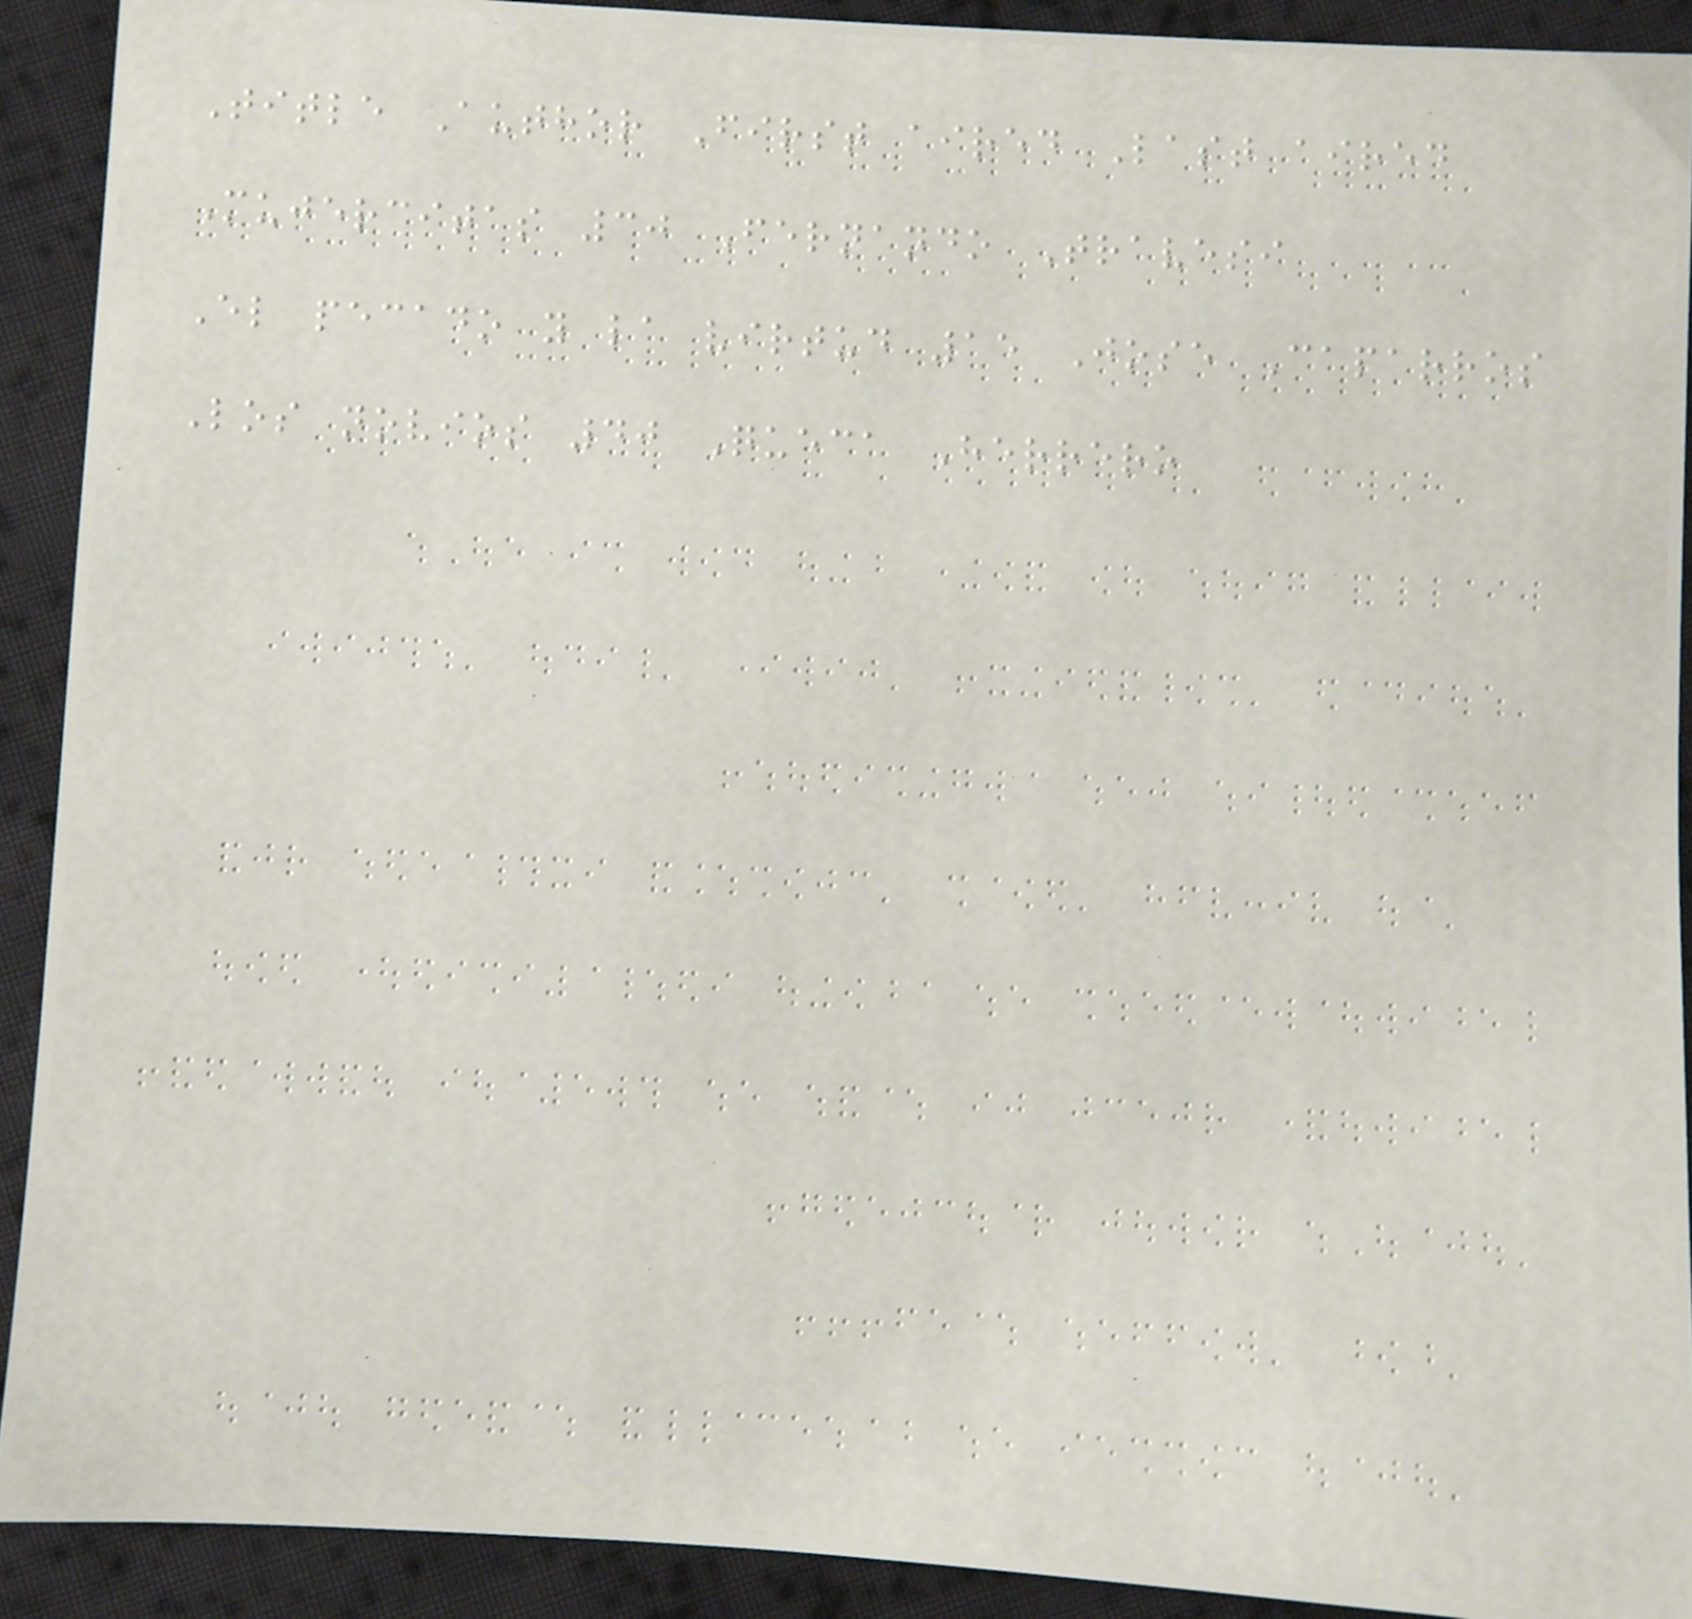Title Author First aired Last aired
Mujercitas 30 Fernando Travesi
El pecado y la virtud 15 Jose Caparros
Los novios 40 Queca Herrero
